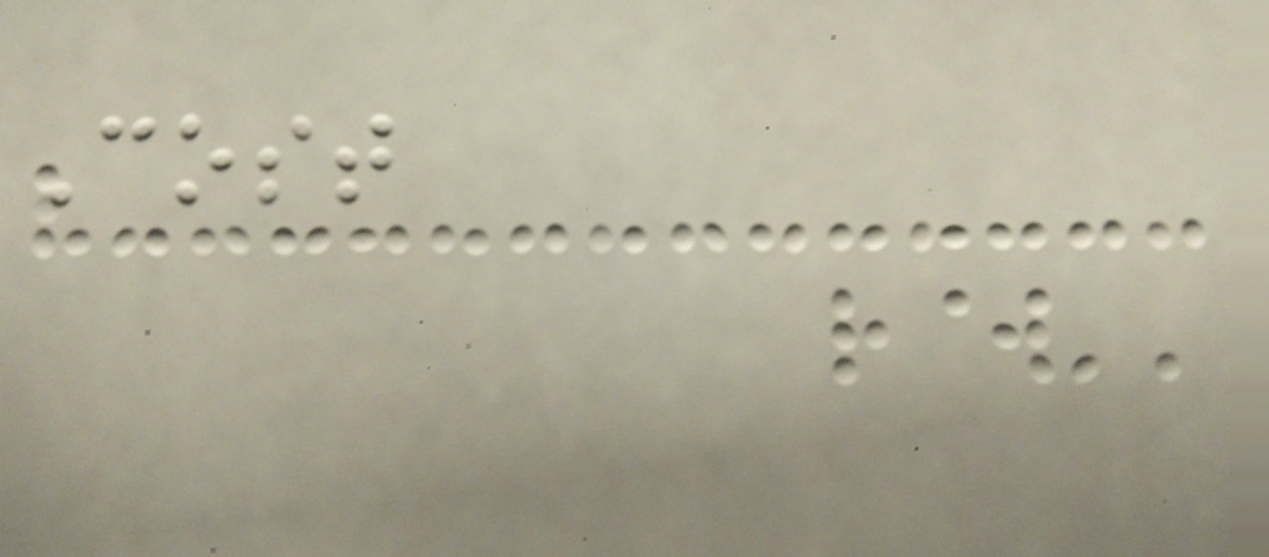Cost
